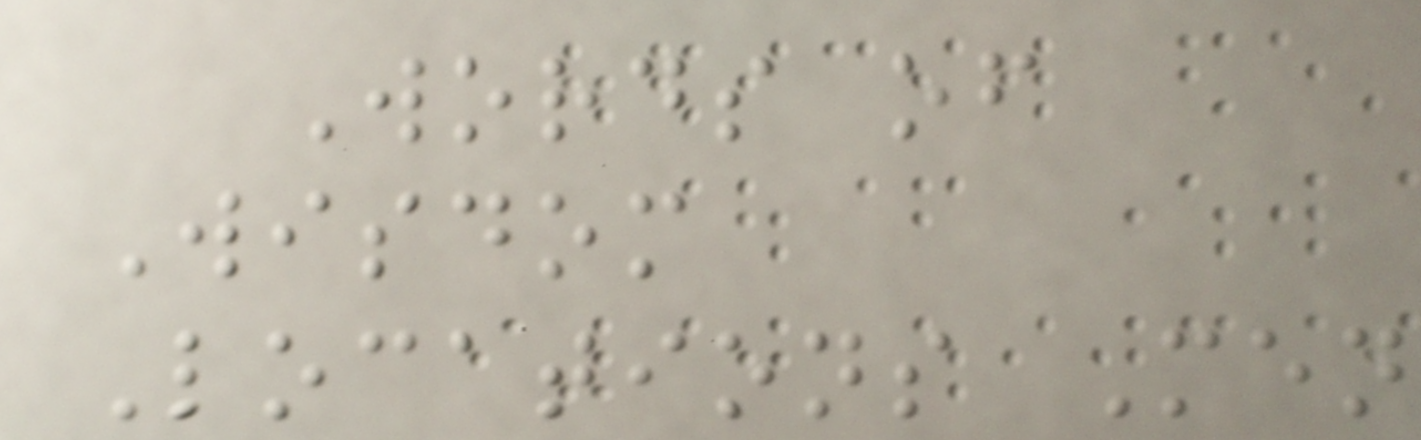Words of
Wisdom
Locations Men
